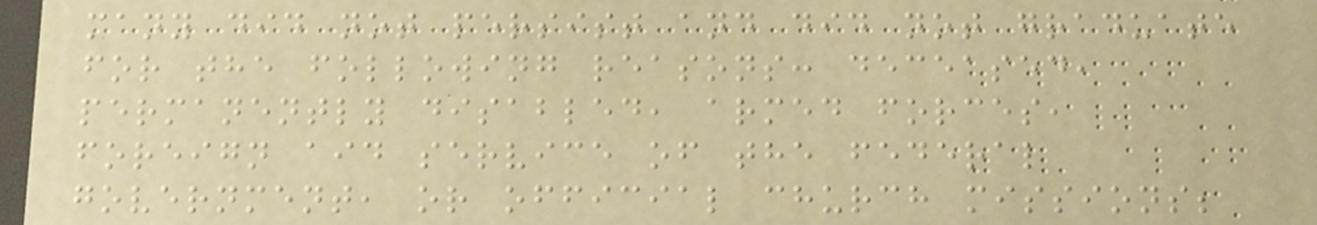many did not persist and did not graduate
for the following reasons: deceased,
permanently disabled, armed forces,
foreign aid service of the federal
government, or official church missions;
